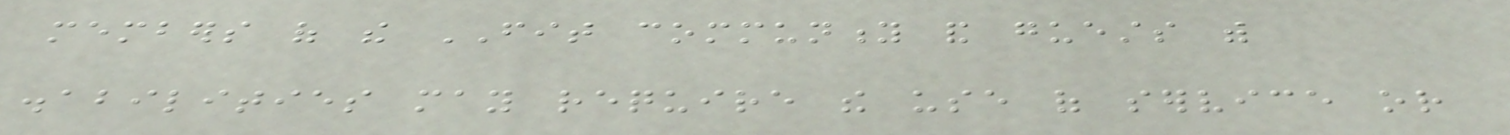members of the FIT community and guests with
disabilities may require the use of service or
